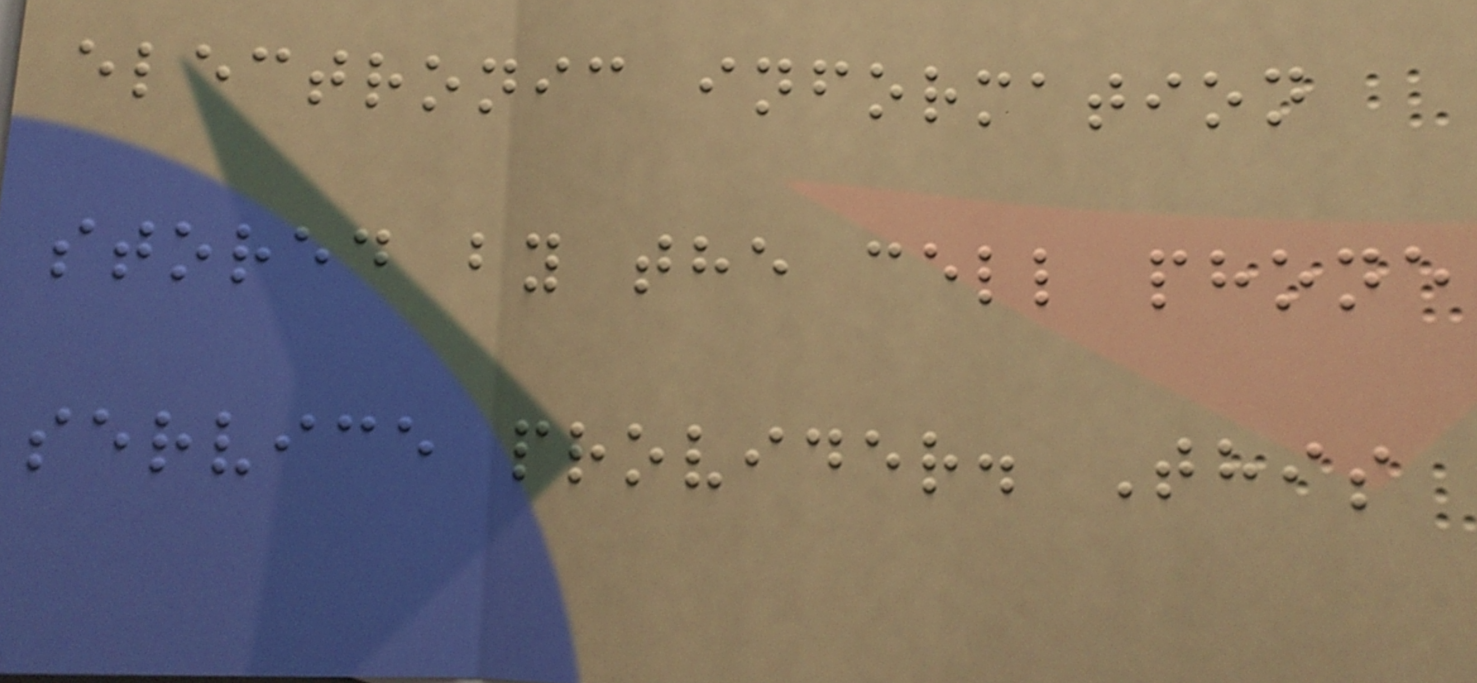electronic information
stored by the cell phone
service provider. This
